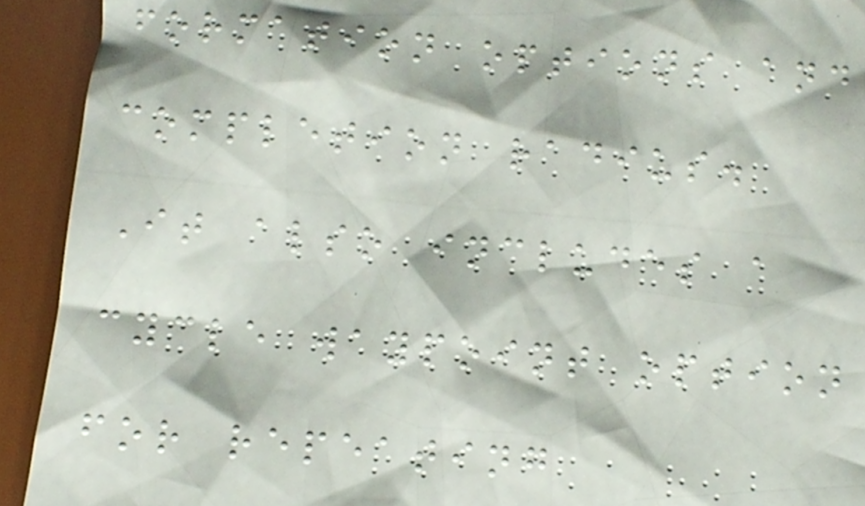formation options and
completion radius.
It also includes a
cycle waypoint option
for repeating
